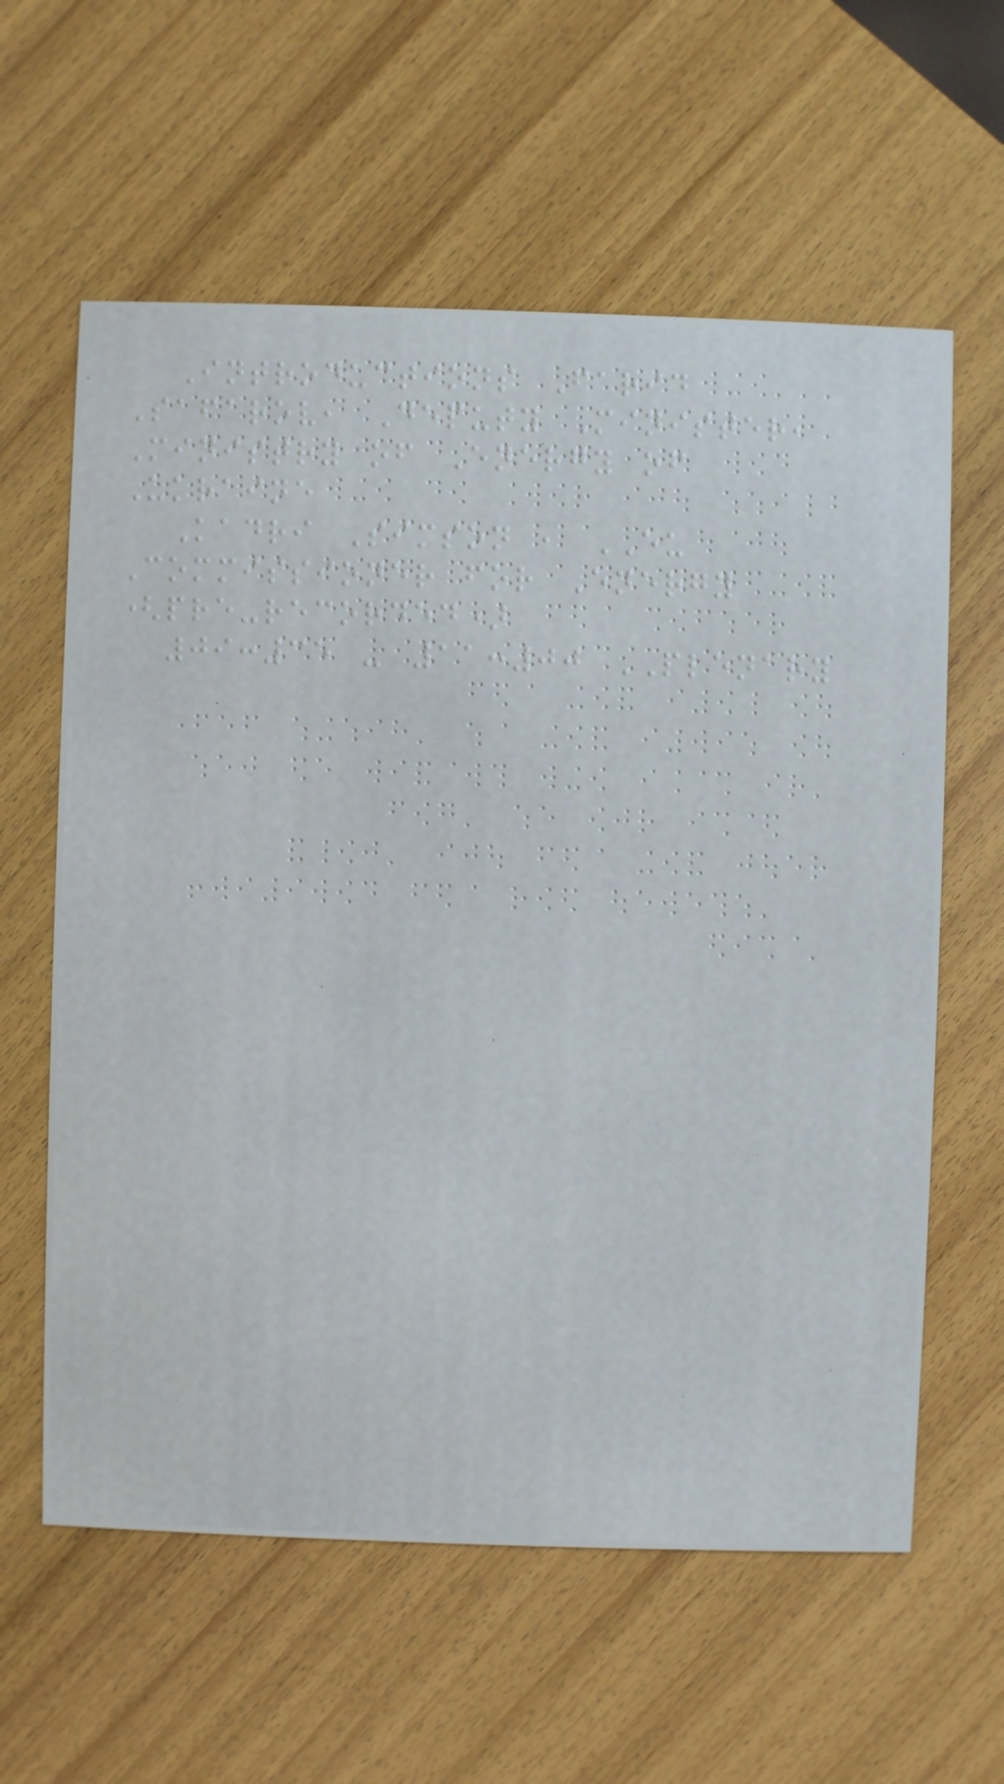Introductions Farid
Safarov, Deputy Minister,
Ministry of Energy of
Ukraine
Kadri Simson , EU
Commissioner for Energy
(pre-recorded)
09:35 - 11:00 PLENARY
